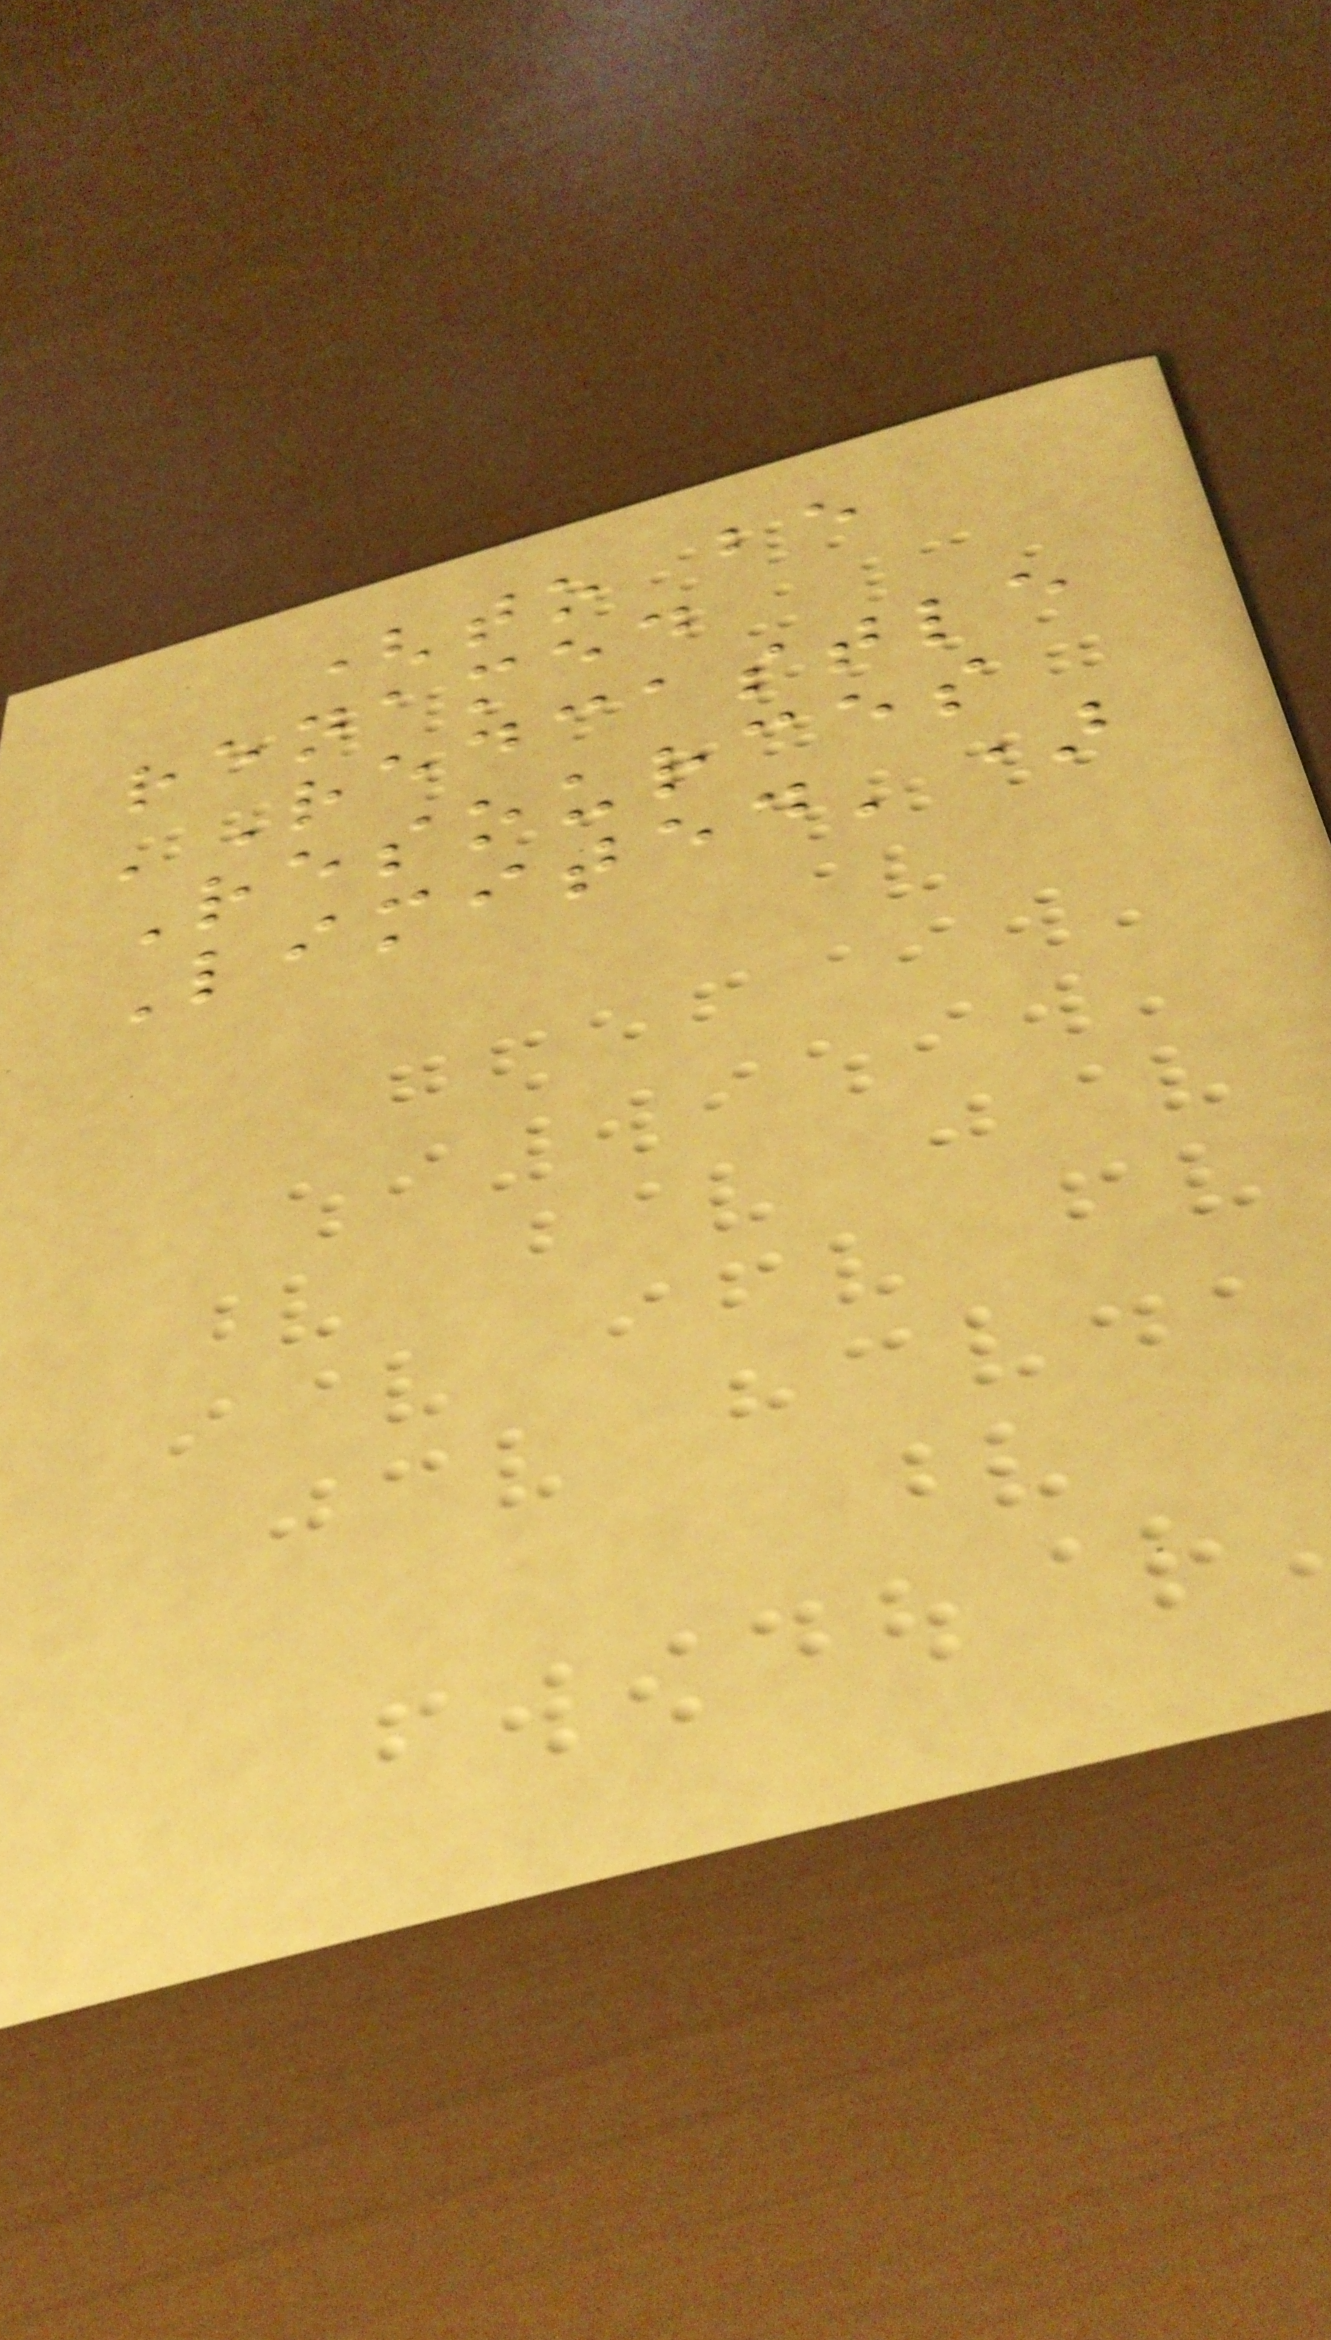(to be
renamed
'Redcastle
Resources
Limited')
